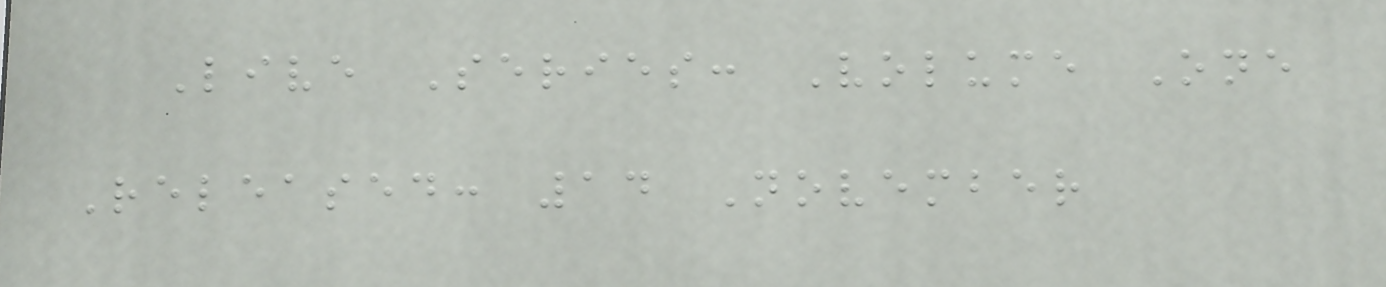Live Series: Volume One
Released: 14 November
